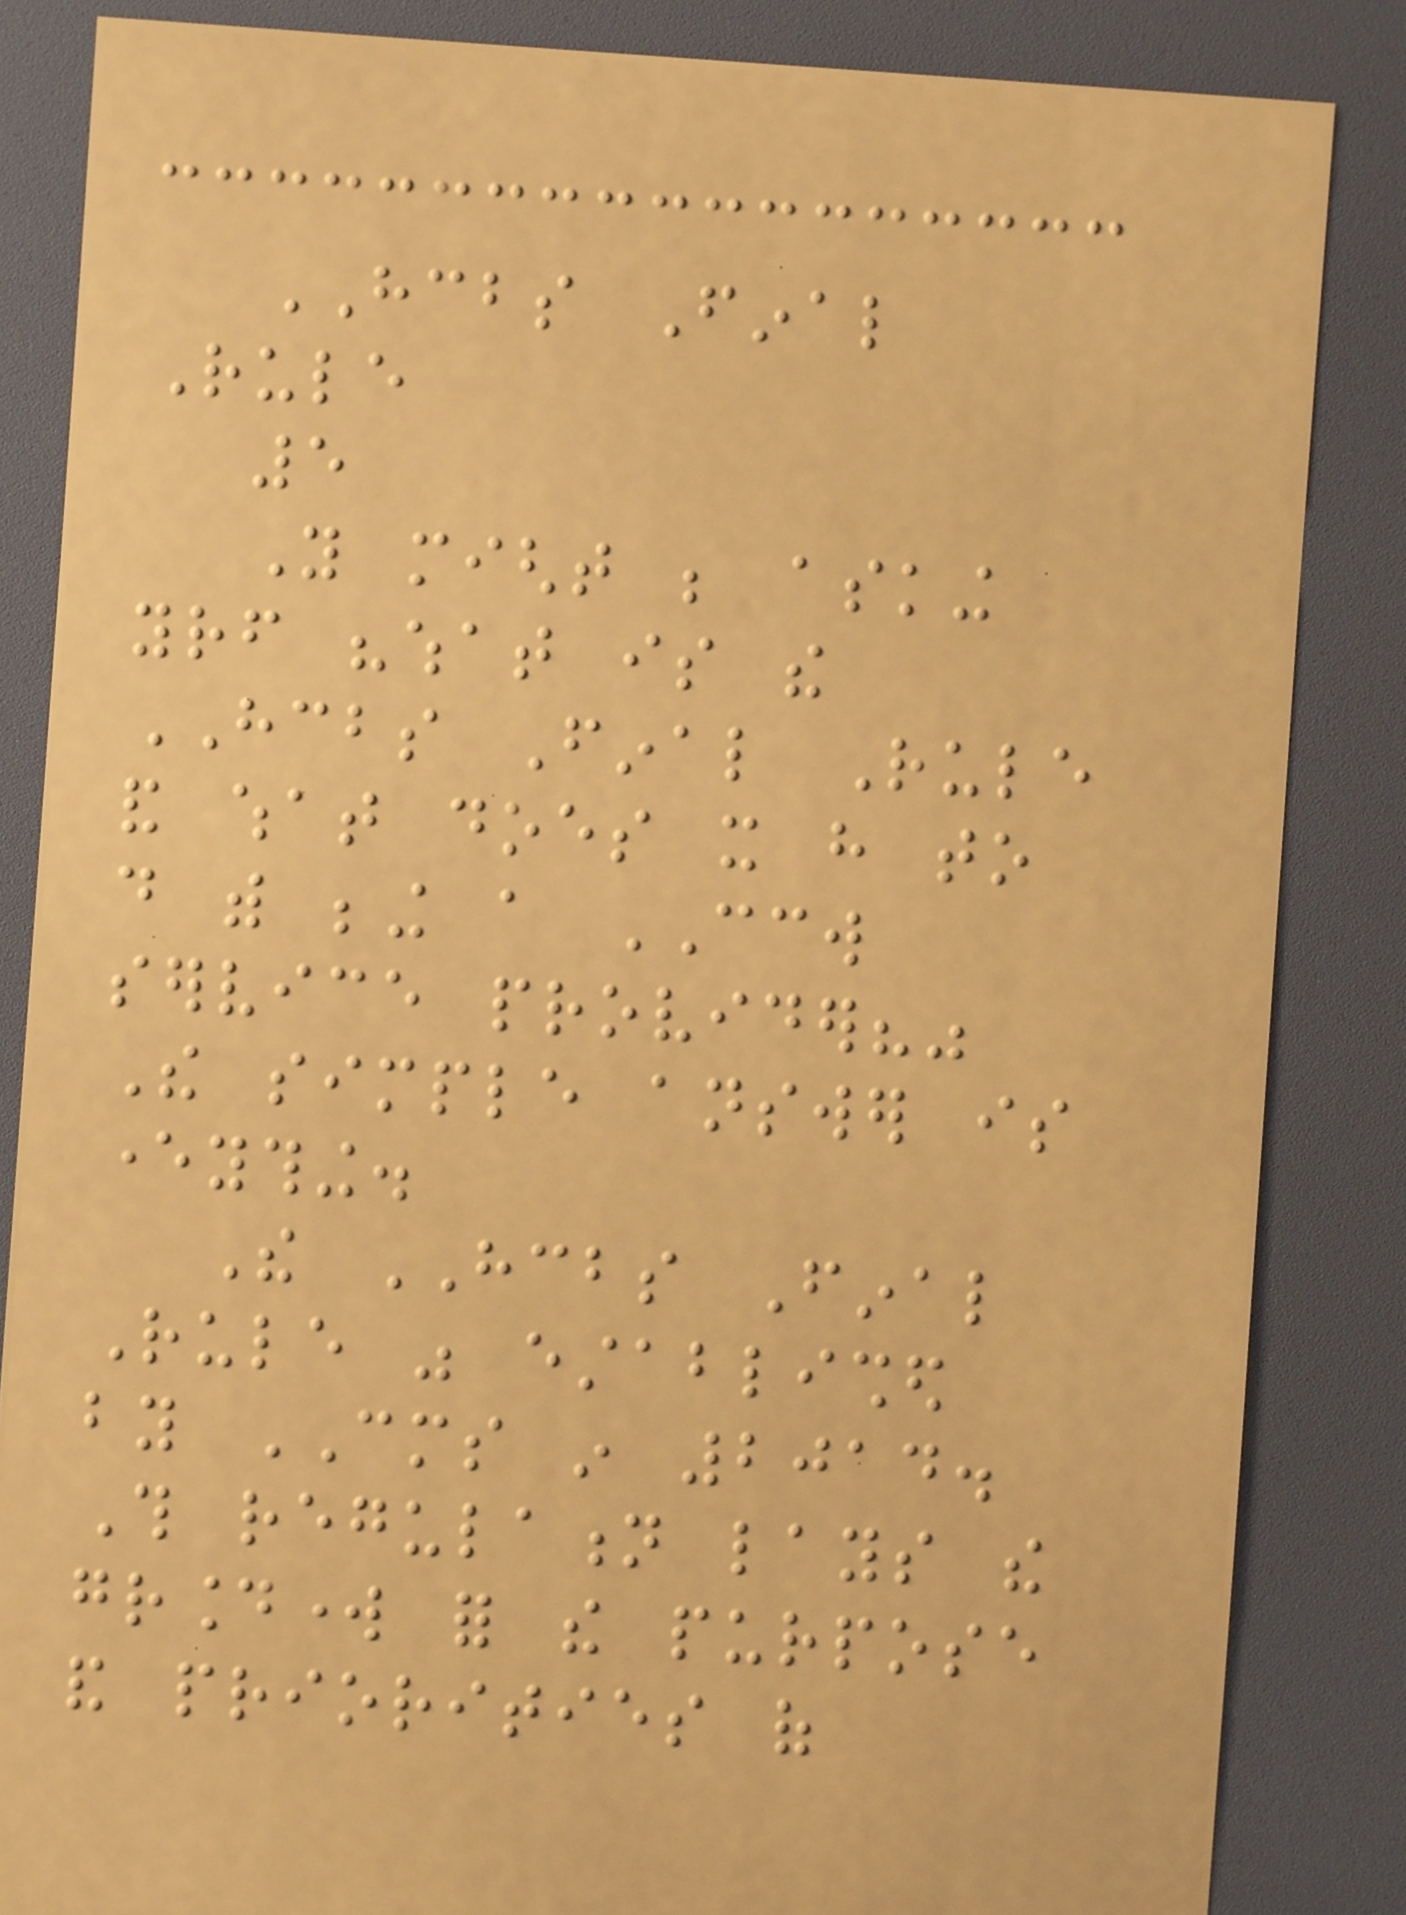HCBS Final
Rule
5
You might be asking
yourself "what is the
HCBS Final Rule
and what does it have to
do with being a CCW
service provider?"
The simple answer is
everything.
The HCBS Final
Rule was established
by CMS in 2014.
This regulation lays the
groundwork for the purpose
and priorities of
